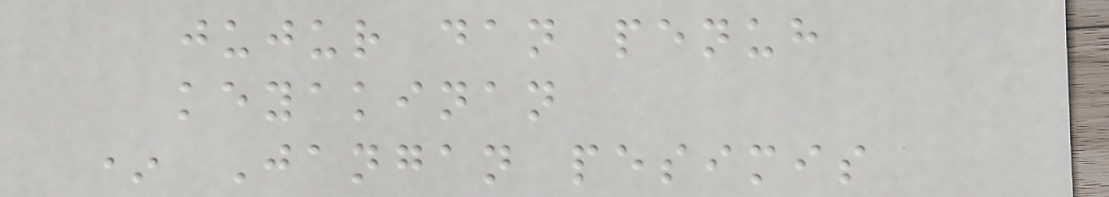jujur dan penuh
keyakinan
* Jangan pesimis
